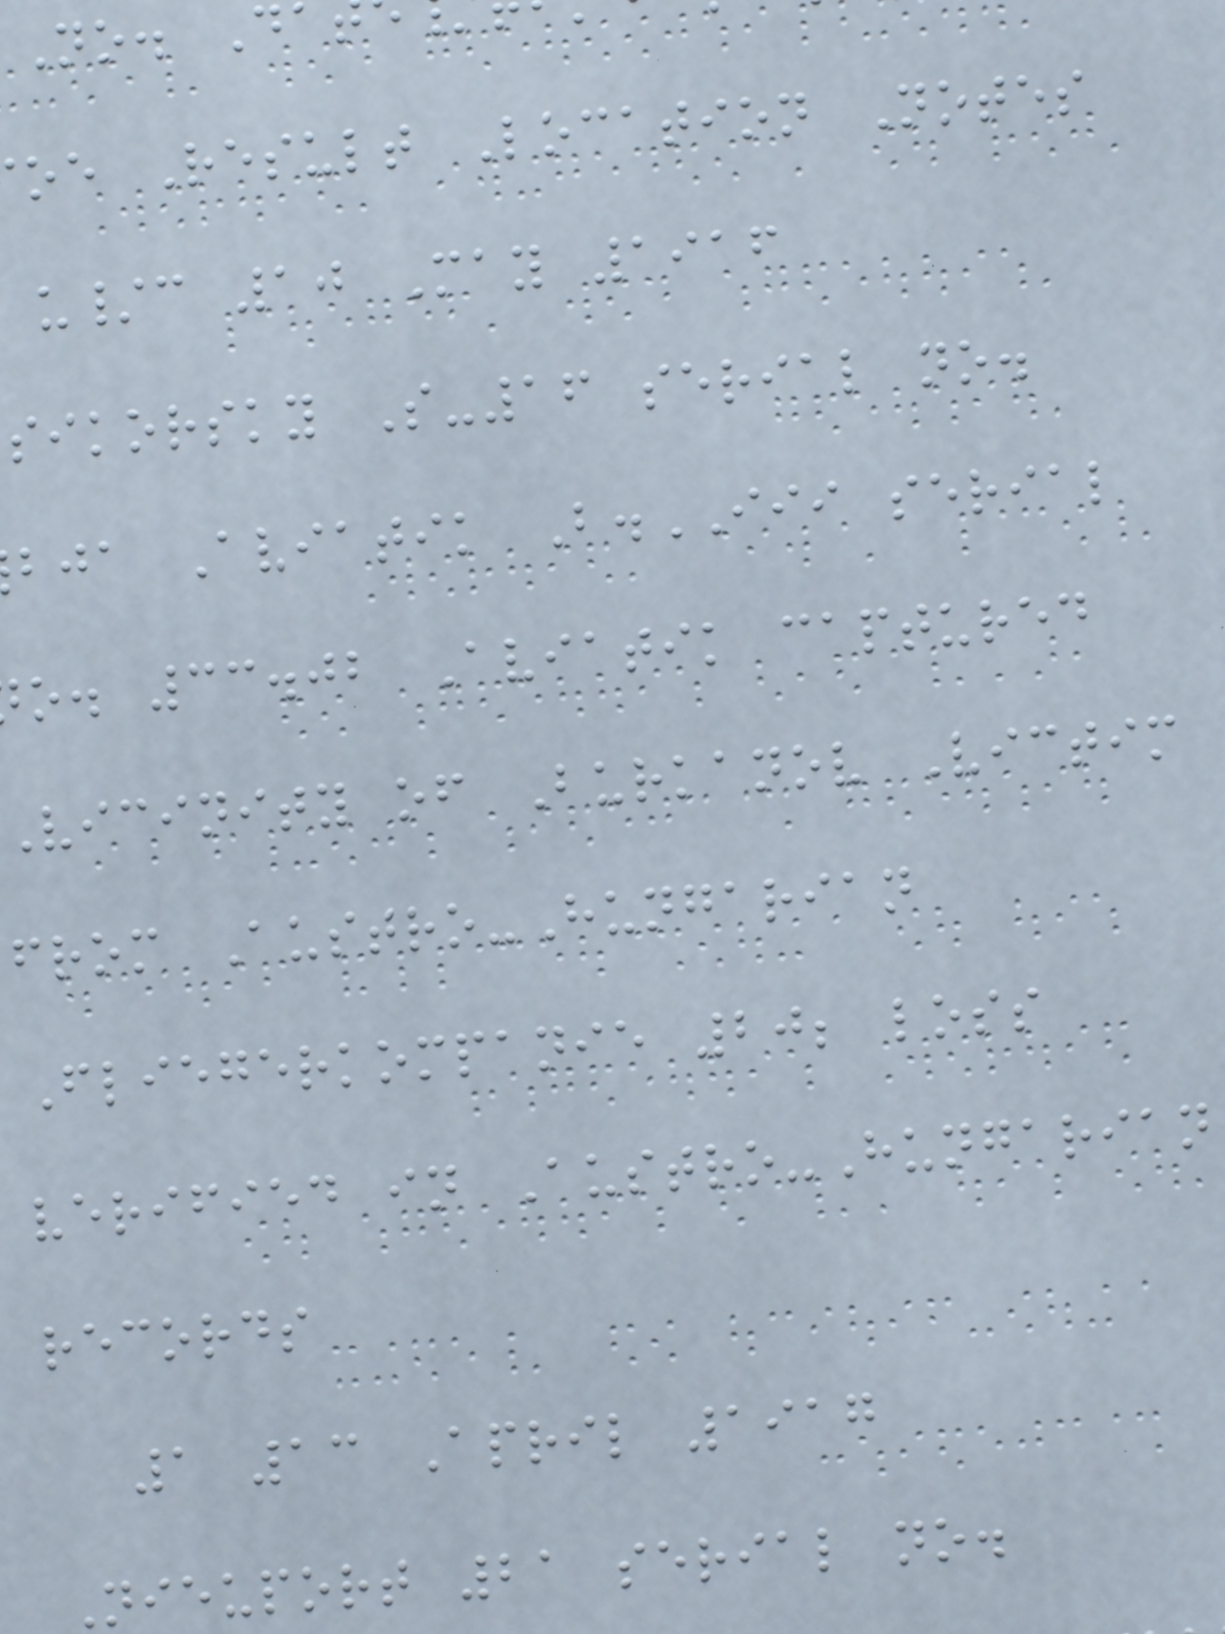No. D
oe Result Location Notes
u/c 10 May 1916
sikorsky S-16 serial no.
bja Aviatik B.III serial
o. 33.02 Aviatik captured
Vicinity of Burkanov Victim
from Austro-Hungarian
Fliegerkompanie 20; loss
verified in Austro-Hungarian
records
1 13 April 1917
Nieuport 21 serial no.
